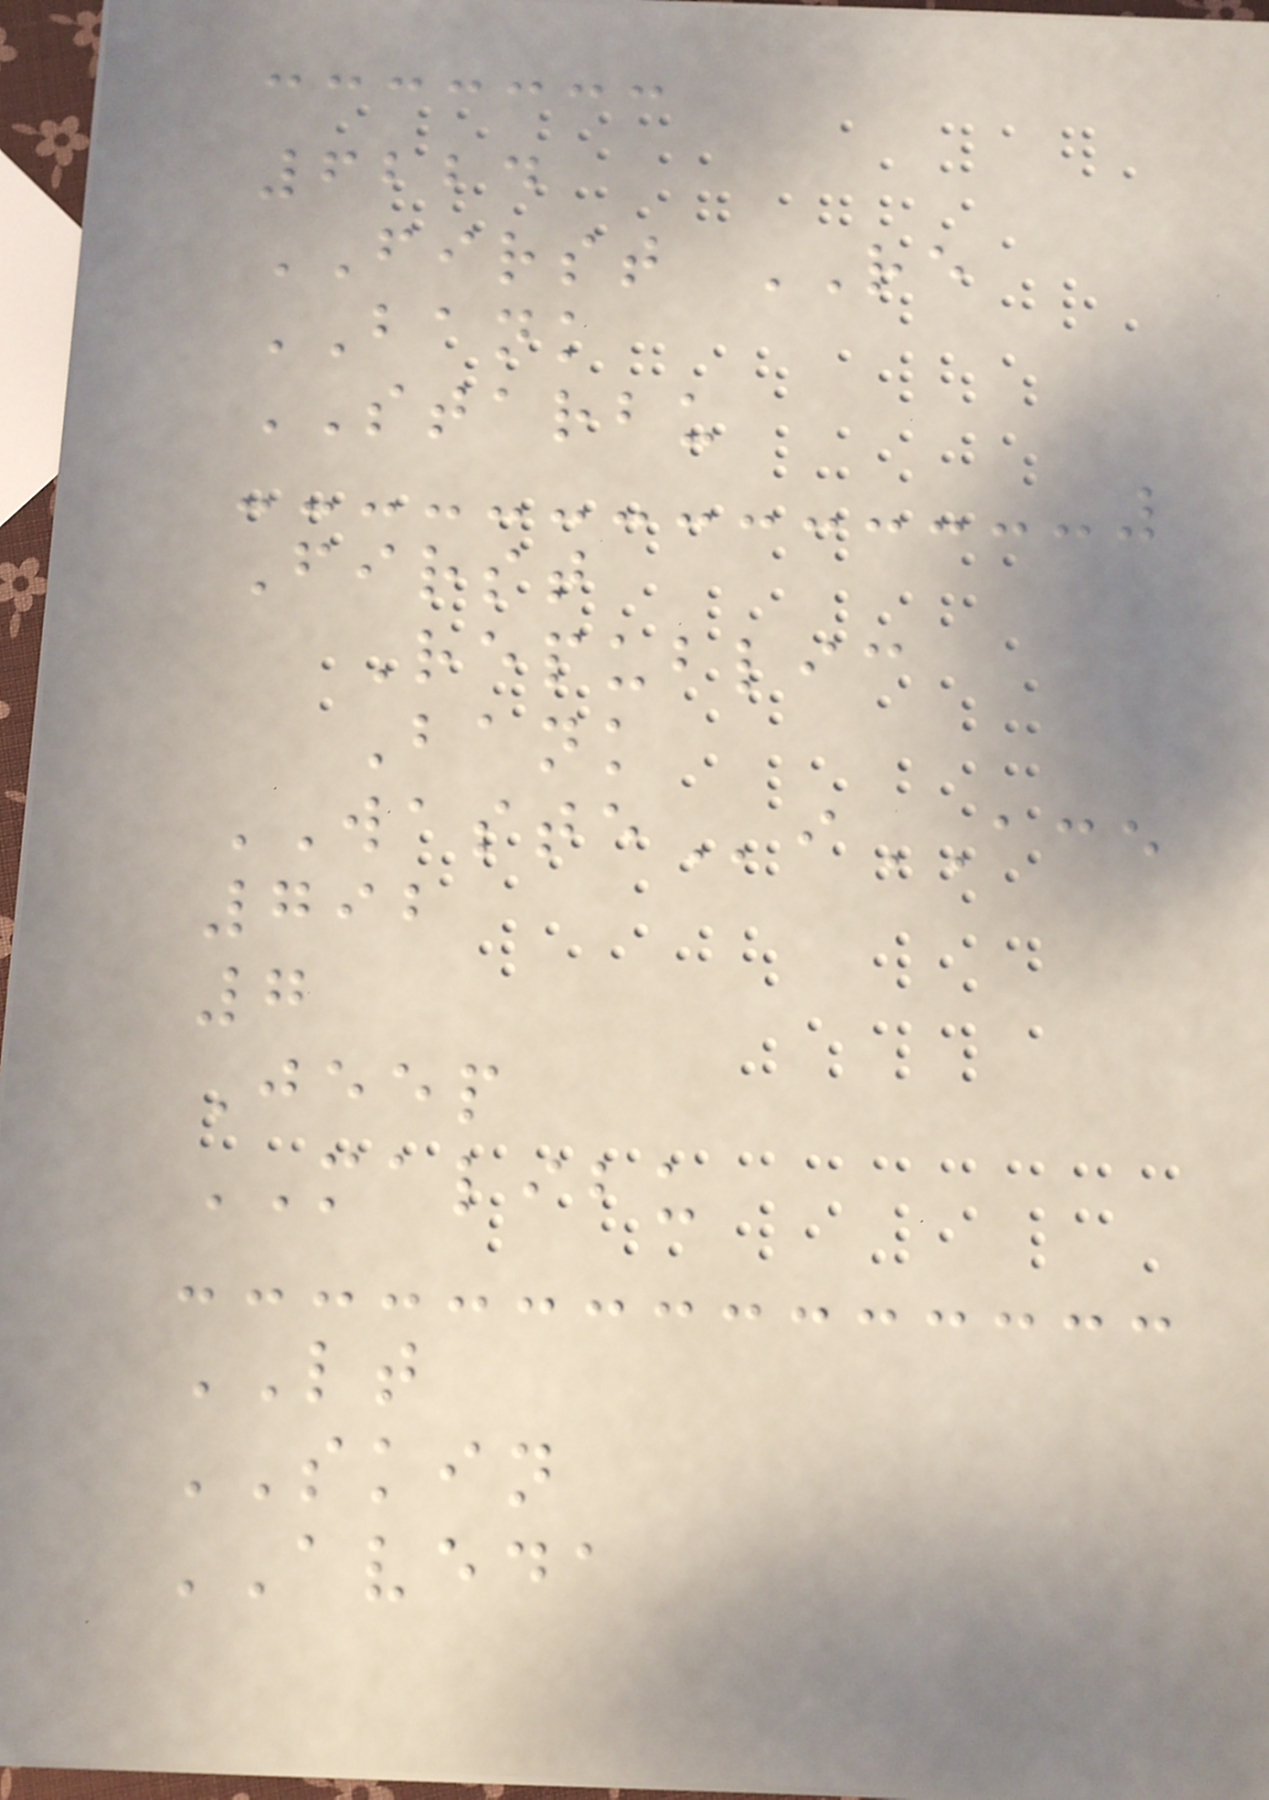6224
FIRST RE
BANK
STARBU
First
Republic
Bank
WASTEiACE
792
7
Jeep
MALIBU
LT
SKIN
AVEDA
